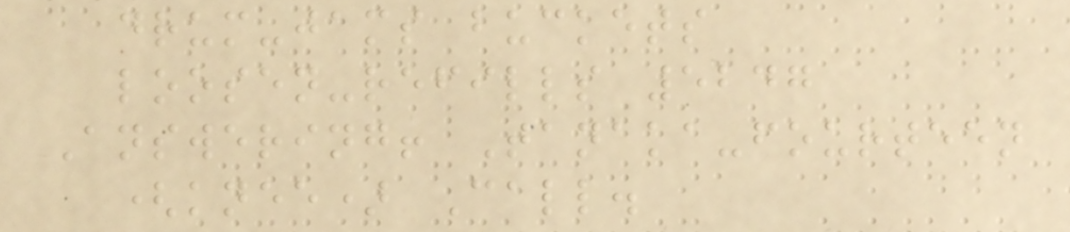drum-jams buckets
loosen-refills 5247
Answering! Tanaka-fourteen
(knee) Call.
